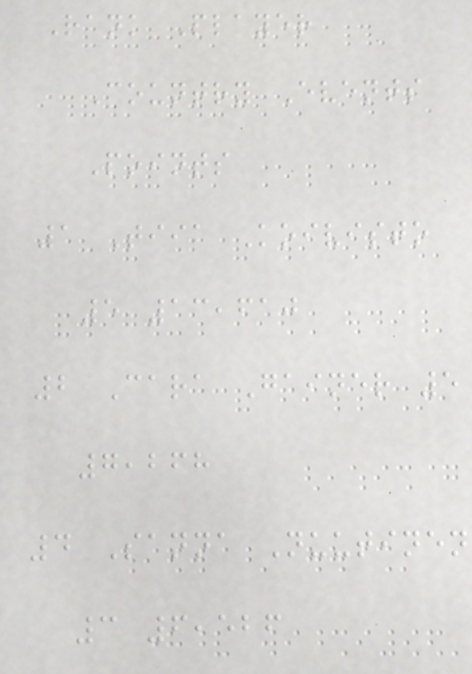Rank Player
Country Events
Points
1 Tiia Koivisto
5 13,610
2 Cara Gainer 5
7,268
4 Sanna Nuutinen
3 6,526
